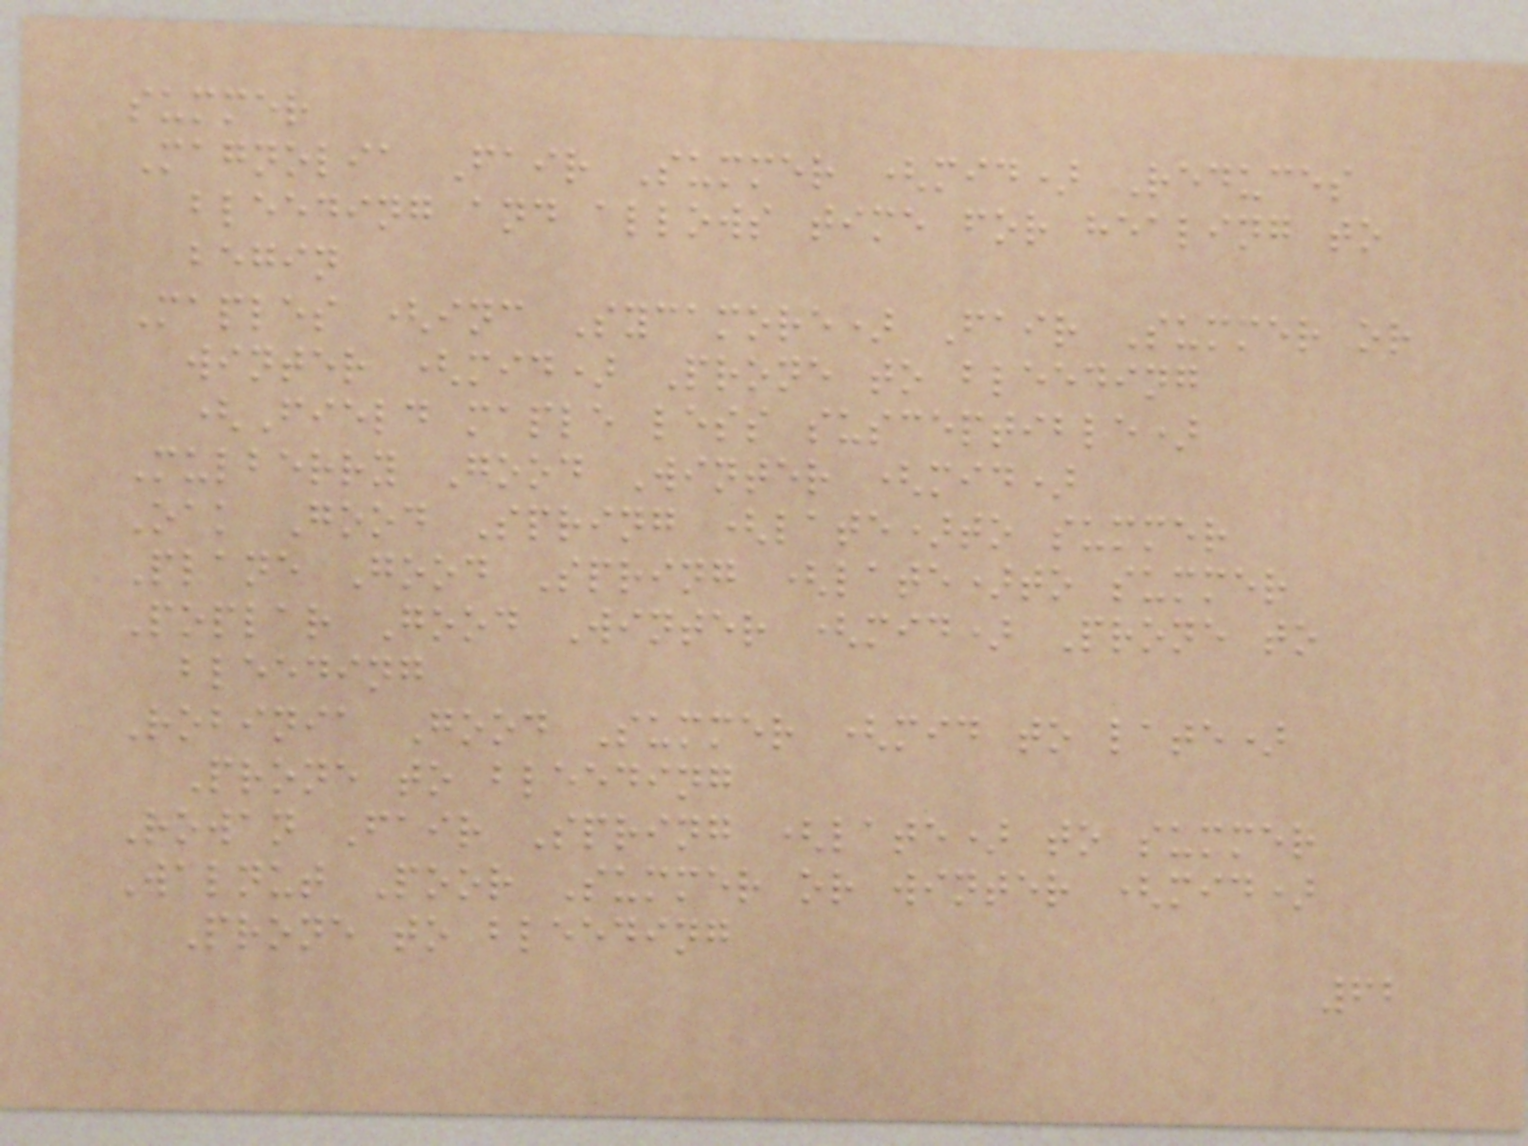summer
Magnolia Fair Summer (mid) Reduces
bleeding and allows time for healing to
begin
Maples (inc Sycamore) Fair Summer or
winter (mid) Prone to bleeding
(Field maple less susceptible)
Mulberry Good Winter (mid)
Oak Good Spring (late)to summer
Plane Good Spring (late)to summer
Poplar Good Winter (mid) Prone to
bleeding
Robinia Good Summer (mid to late)
Prone to bleeding
Rowan Fair Spring (late) to summer
Walnut Poor Summer or winter (mid)
Prone to bleeding
62
